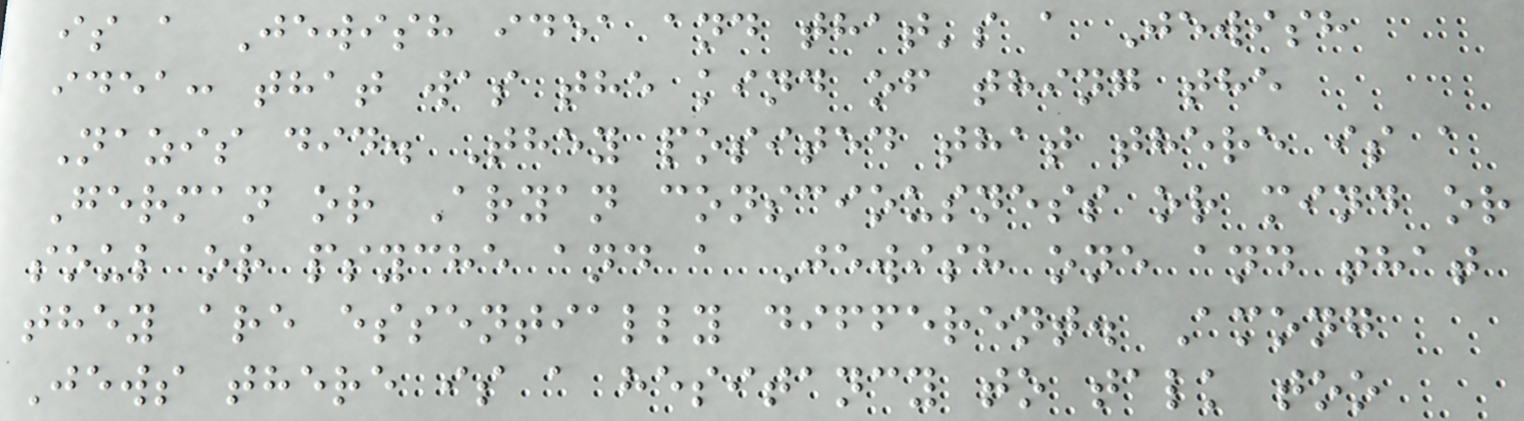is a Jewish idea and that's a Jewish
idea: that was the kind of thing the
Nazis did. They posited that there is a
German or Aryan consciousness or mind or
soul or psyche and a Jewish one and that
they are essentially different. Among
Jews there is a hesitancy to talk too
